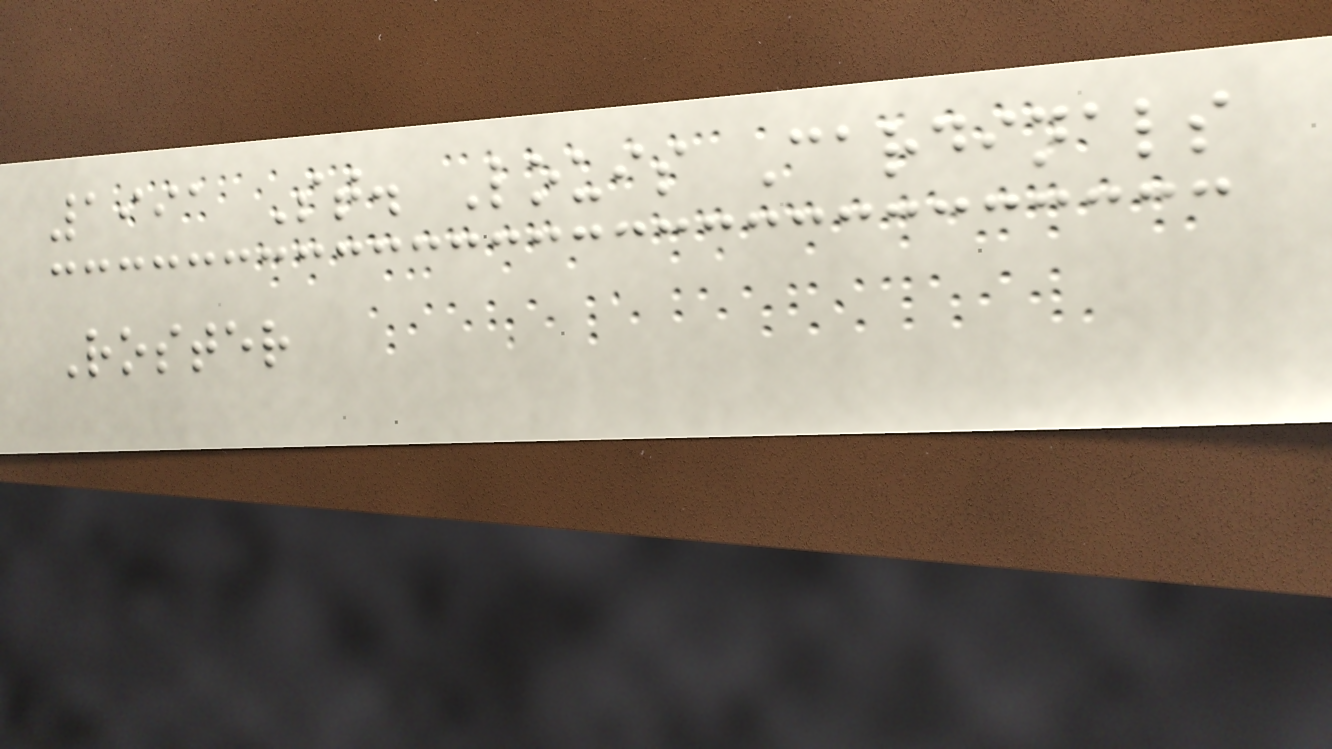1991 St. Louis Cardinals
Roster
